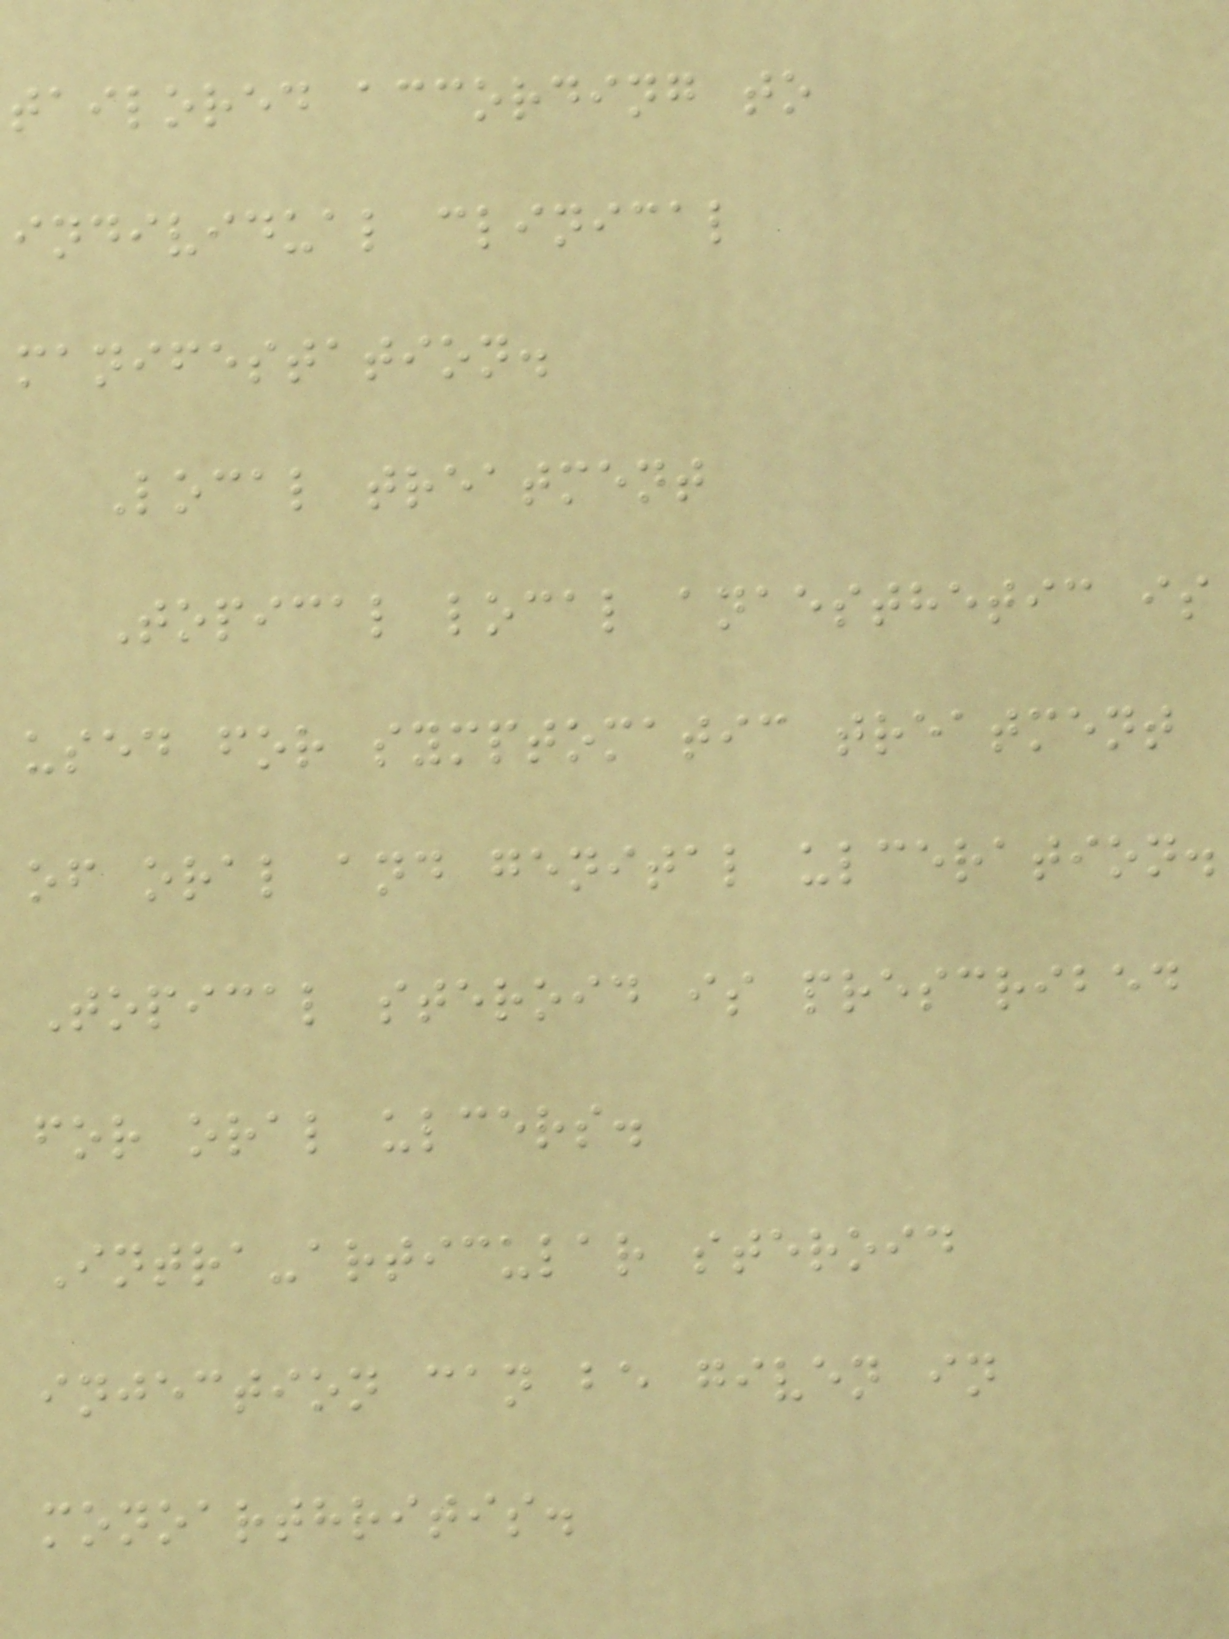tailored according to
individual clinical
manifestation.
Local treatment
Topical local anaesthetic is
used for symptomatic treatment
of oral and genital ulceration.
Topical steroid is prescribed
for oral ulcers.
Intra-articular steroid
injection can be given in
monoarthritis.
